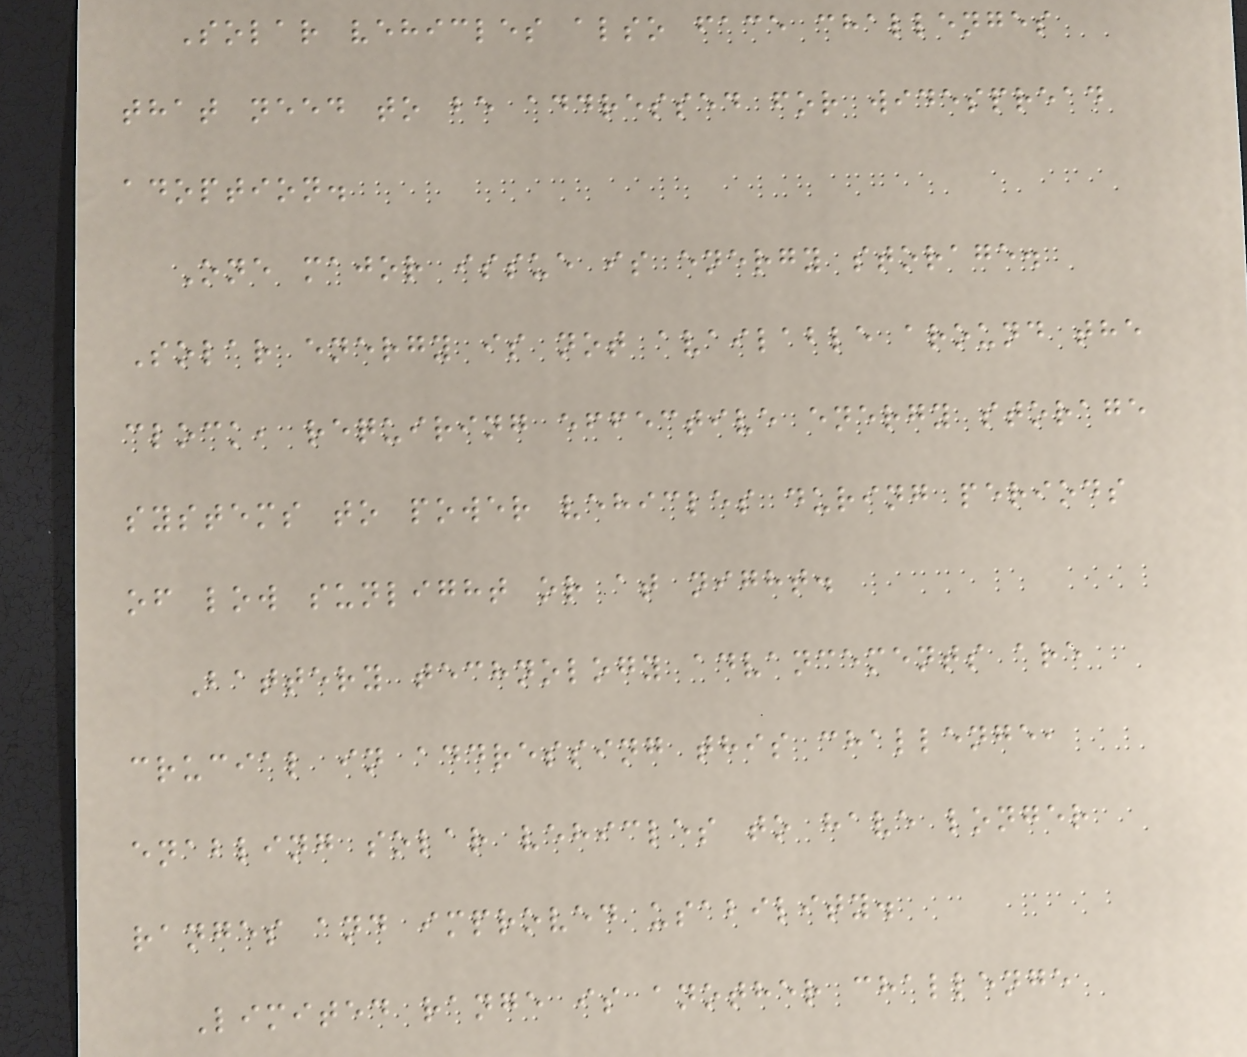Solar vehicles also face challenges
that need to be addressed for widespread
adoption.
One major issue is energy storage.
Solar energy is not available around the
clock, requiring effective energy storage
systems to power vehicles during periods
of low sunlight or at night.
Battery technology advancements are
crucial in addressing this challenge,
enabling solar vehicles to have longer
ranges and improved usability.
Limited range is another challenge
